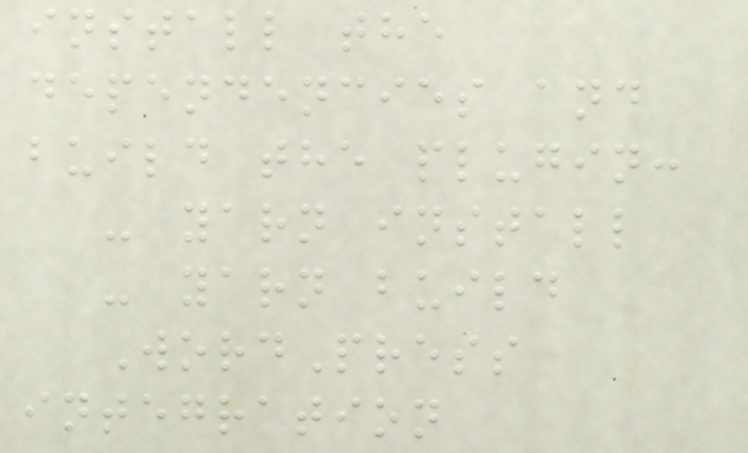install the
dependencies and
build the plugin:
- yarn install
- yarn build
WordPress
integration
